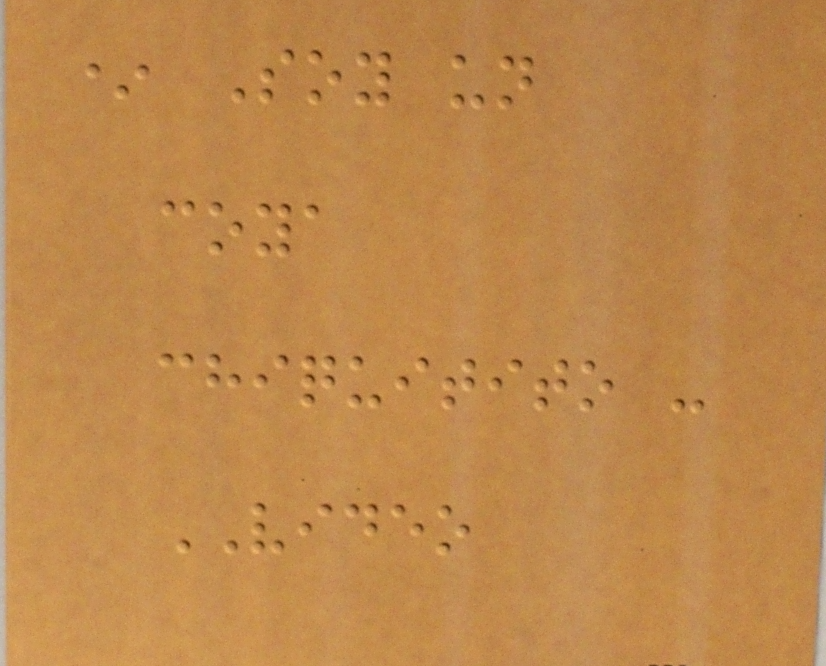* Soy un
coya
chiquitito -
VIDEO
